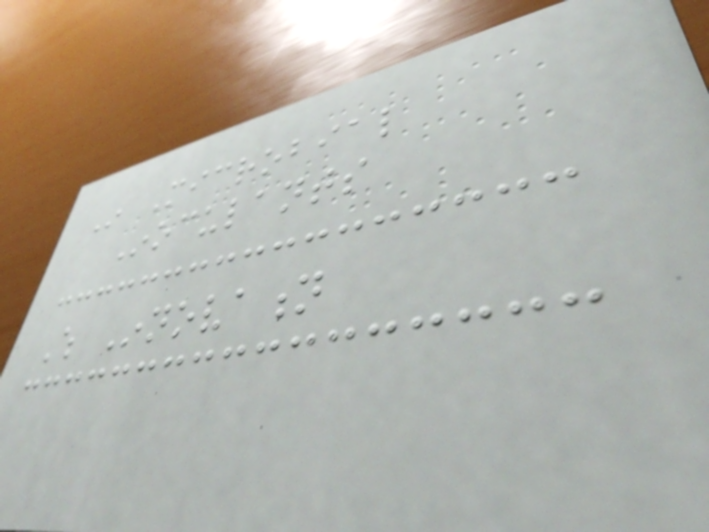In Microbial
Inoculants
Which Innovation
